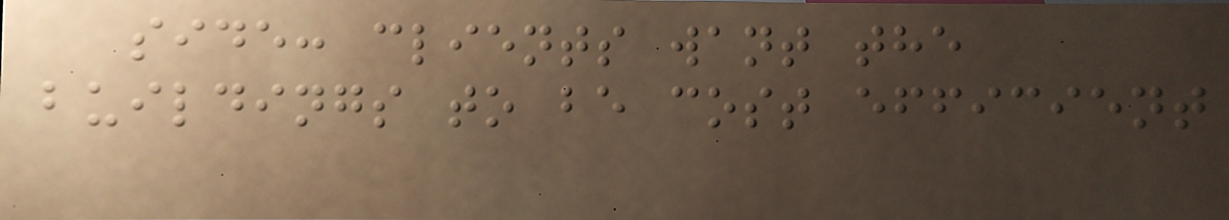side: clients want the
buildings to be cost efficient
